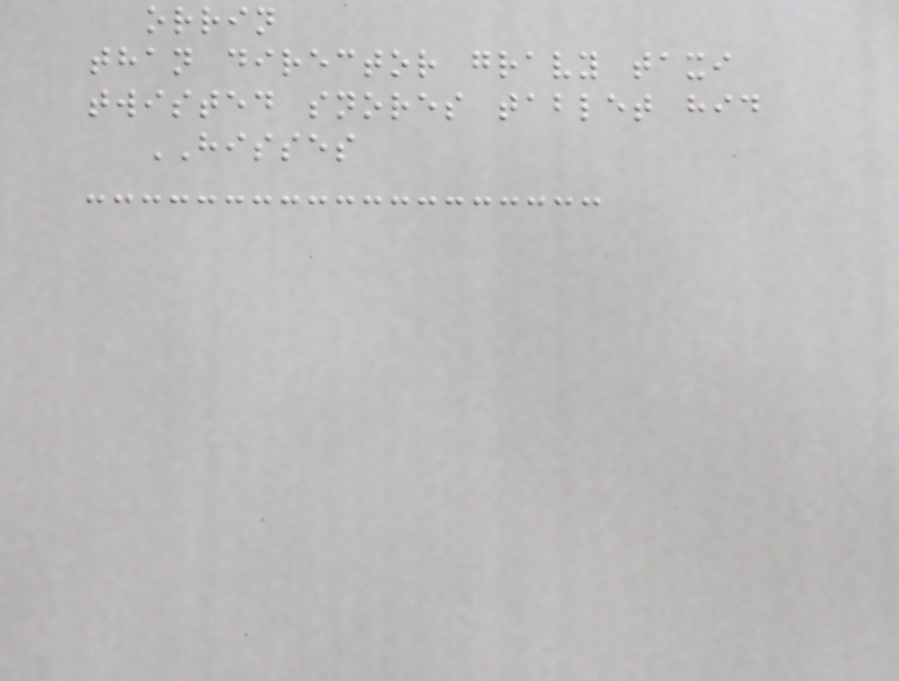orrin
than director gravy taxi
twisted snores tablet hid
HISSES
